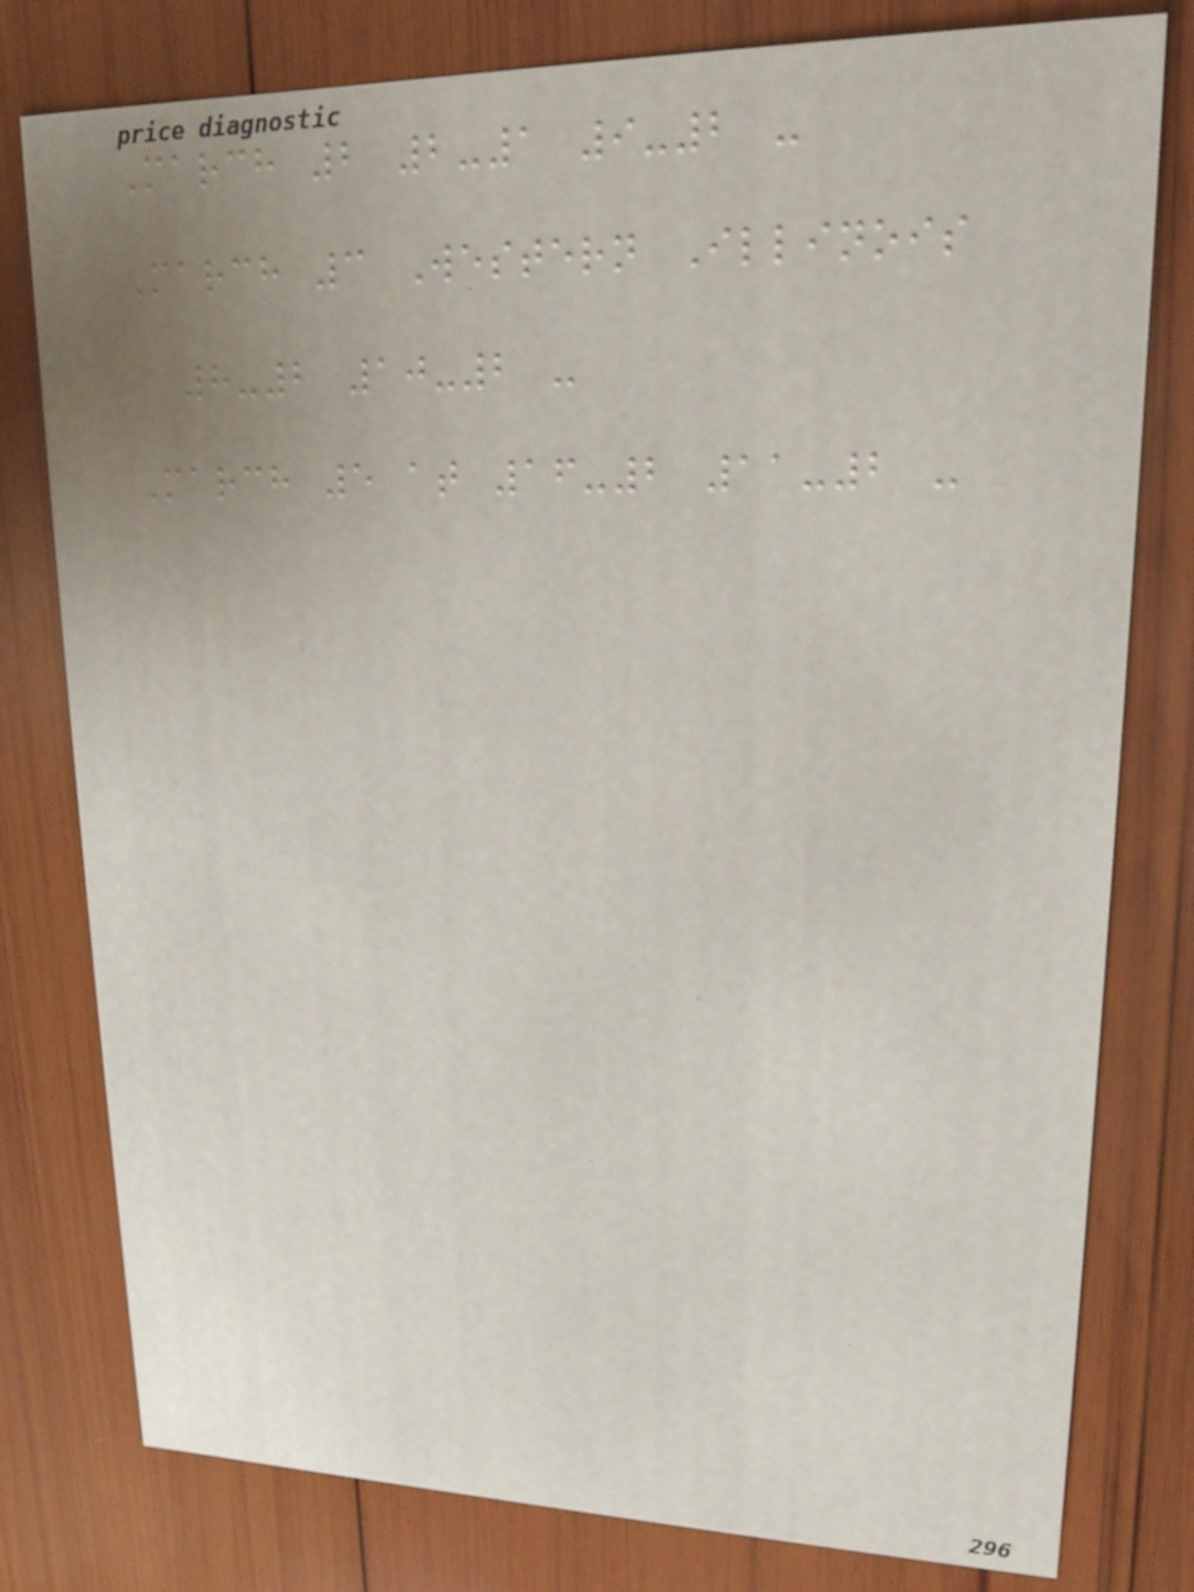March 2 2-1 9-2 -
March 3 Western Illinois
8-2 10-2 -
March 5 at 16-2 11-2 -
